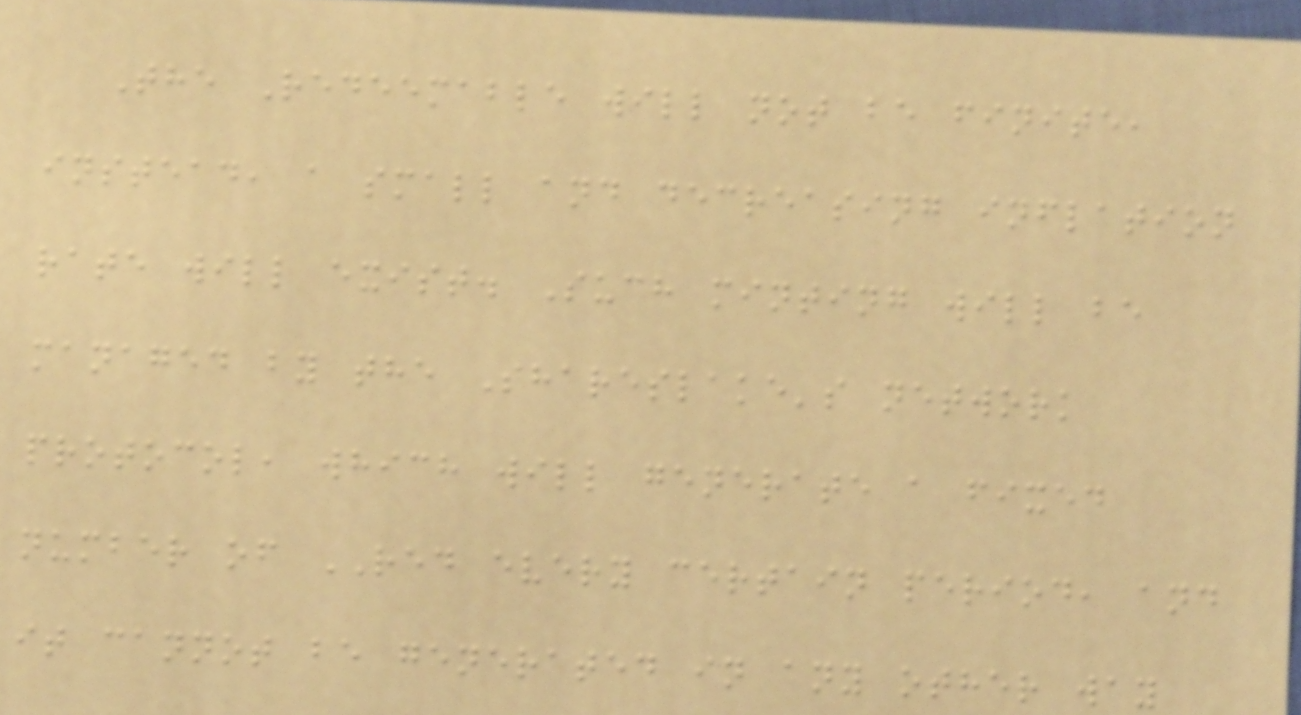The Redeemable will not be finite,
instead, a small and decreasing inflation
rate will exist. Such minting will be
managed by the Shareslake's network
protocol, which will generate a fixed
number of RED every certain period, and
it cannot be generated in any other way
